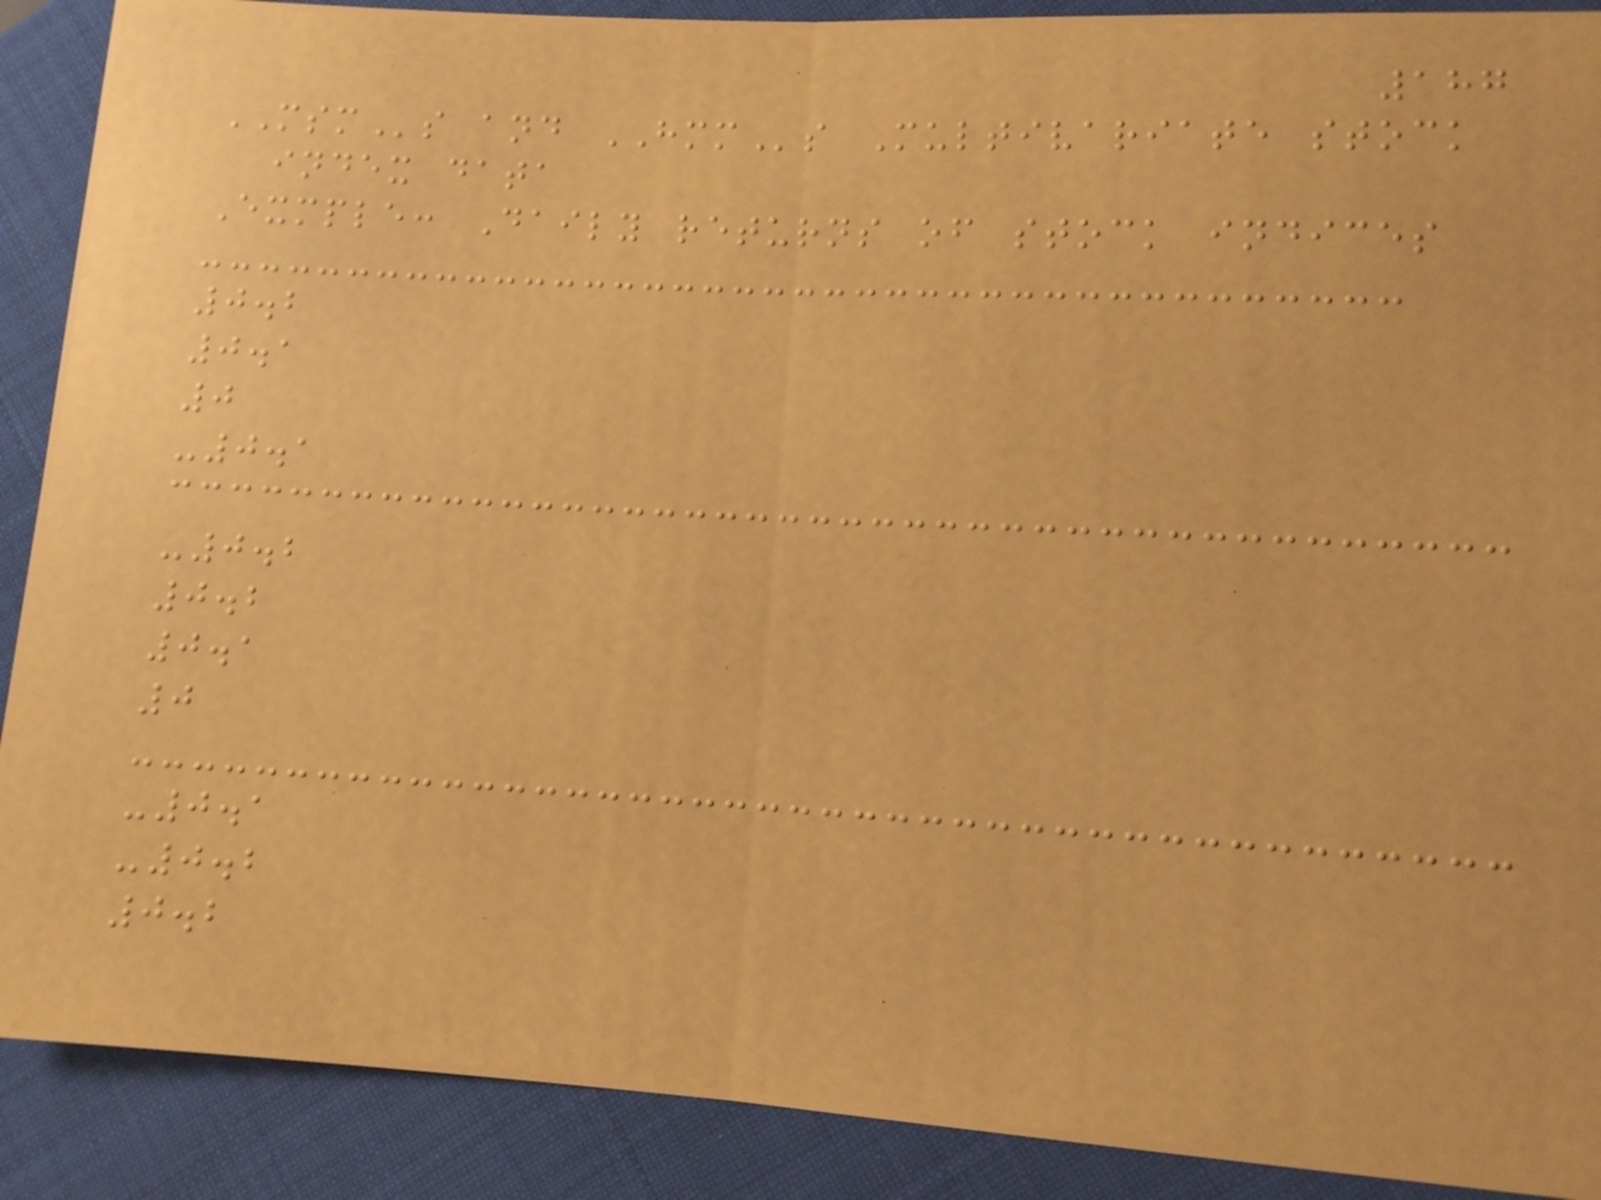187
MSMs and HMMs Multivariate stock
index data
Exmple: Daily returns of stock indices
0.2
0.1
0
-0.1
-0.2
0.2
0.1
0
-0.1
-0.2
0.2
